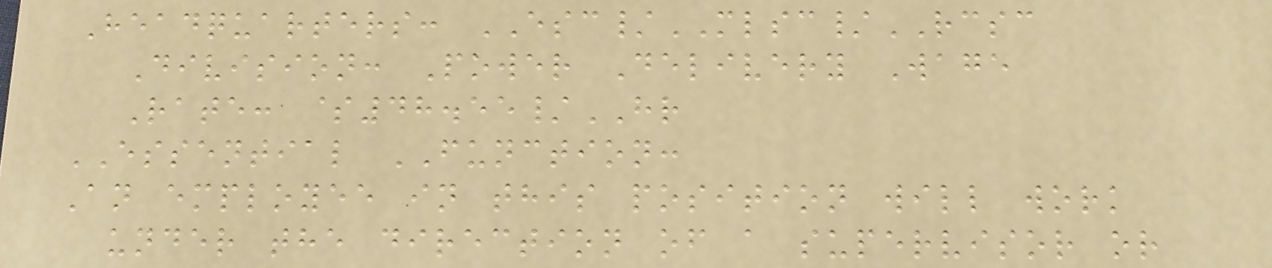Headquarters: ESC/MLSC/RCSC
Division: Power Delivery Wage
Rate: $48.55/HR
ESSENTIAL FUNCTION:
An employee in this position will work
under the direction of a supervisor or
